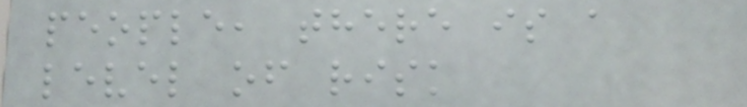people, there is a
level of risk
